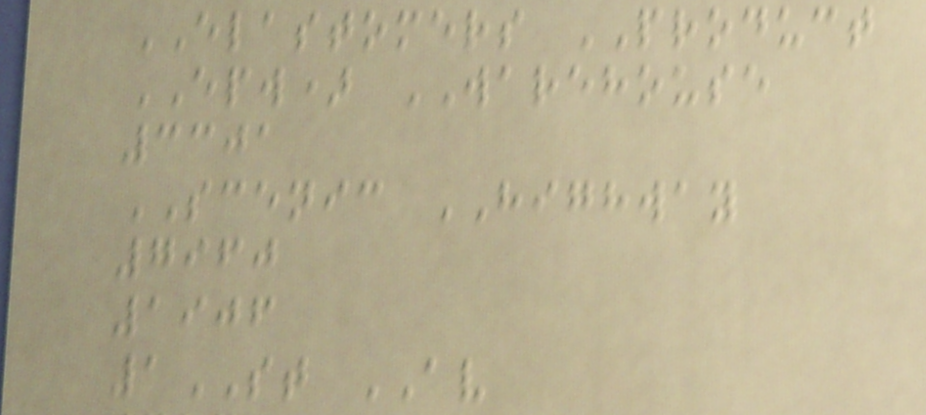ELASTOMERS PRODUCT
EPW) WAREHOUSE
3301
SCENIC HIGHWAY
7960
1906
1ST AV
